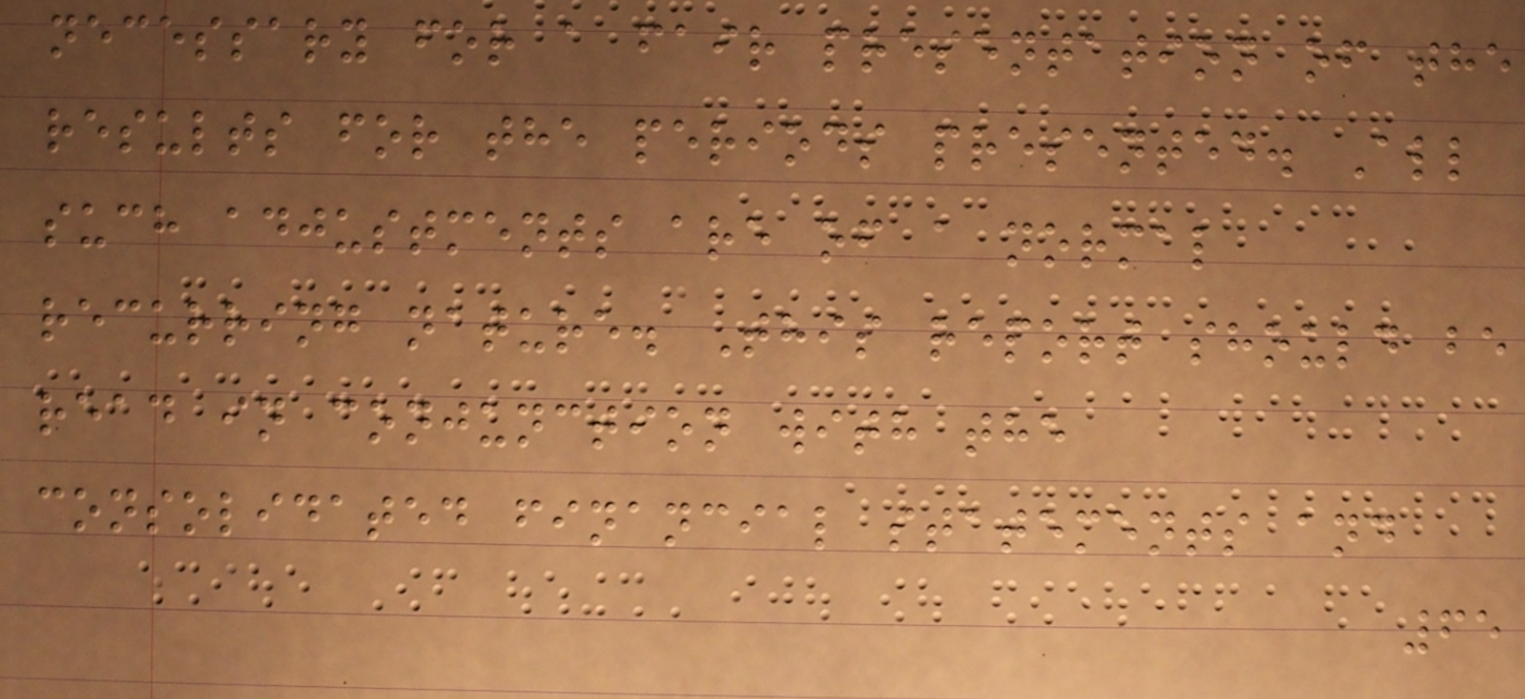necessary for a fair presentation of the
results for the periods presented. All
such adjustments are of a normal
recurring nature. This report should be
read in conjunction with the
consolidated financial statements and
65
